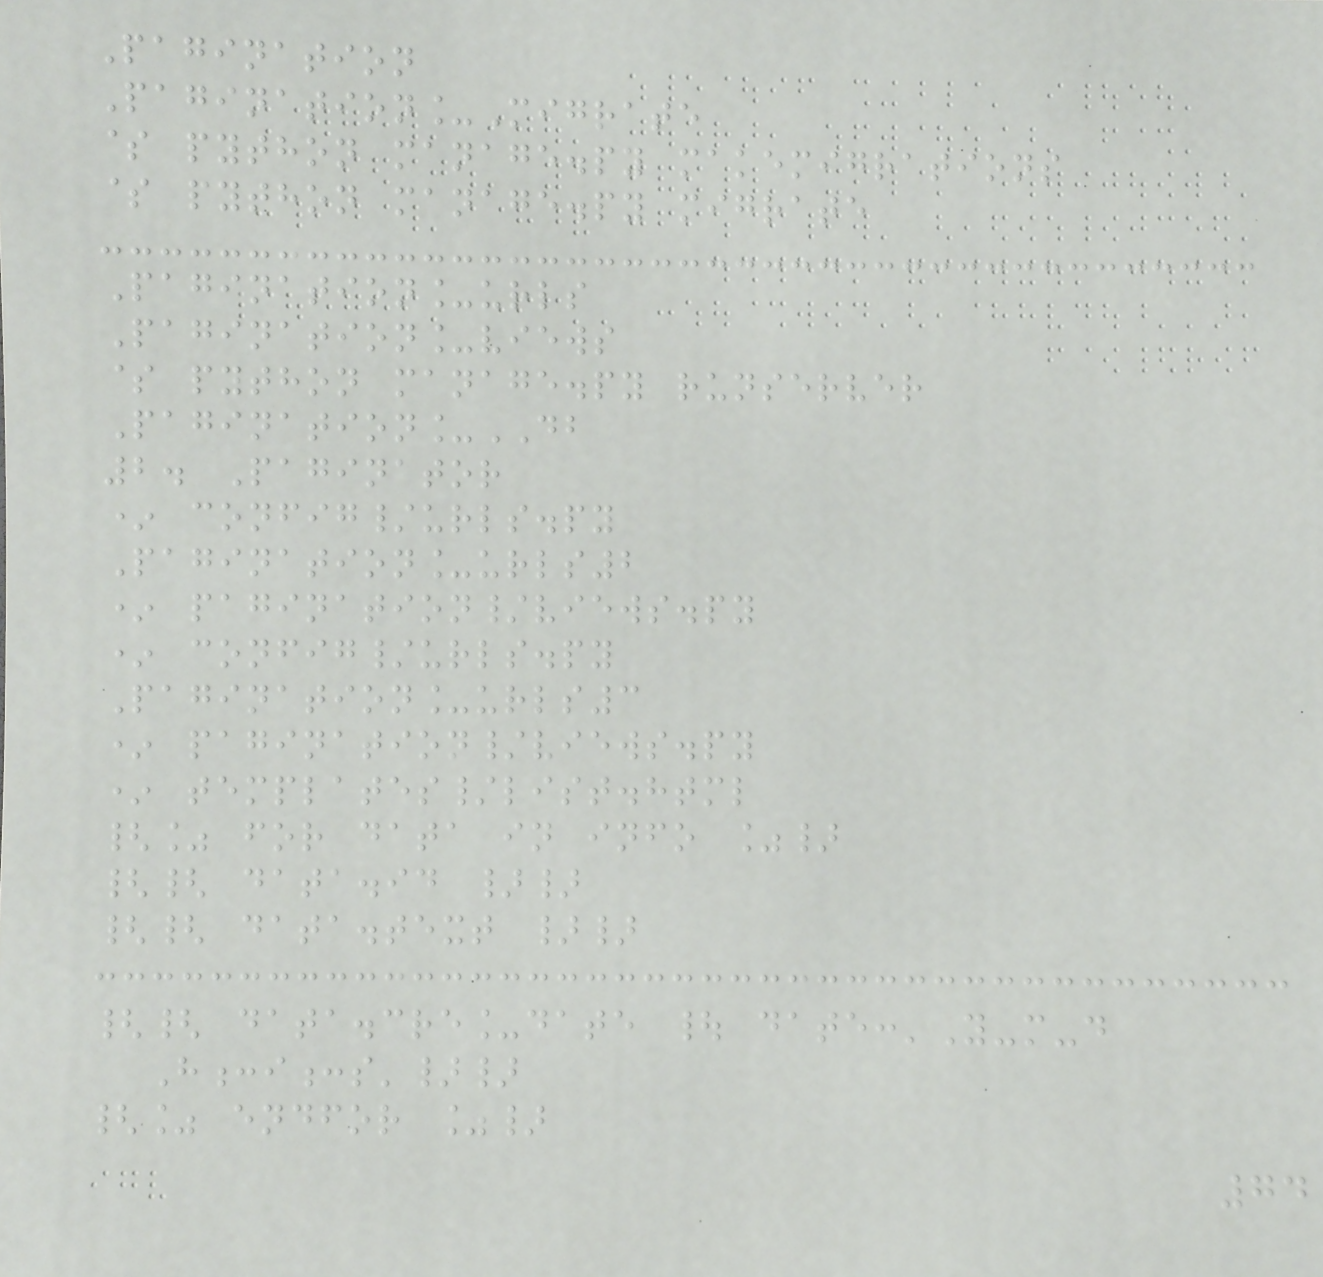Pagination
Pagination_Migrate
$ python manage.py makemigrations
$ python manage.py migrate
Pagination_urls
Pagination_views
$ python manage.py runserver
Pagination_DB
2. Paginator
* config/urls.py
Pagination_urls2
* pagination/views.py
* config/urls.py
Pagination_urls3
* pagination/views.py
* templates/list.html
{% for data in info %}
{{ data.id }}
{{ data.text }}
{{ data.cre_date | date:'Y-m-d
H:i:s'}}
{% endfor %}
74
